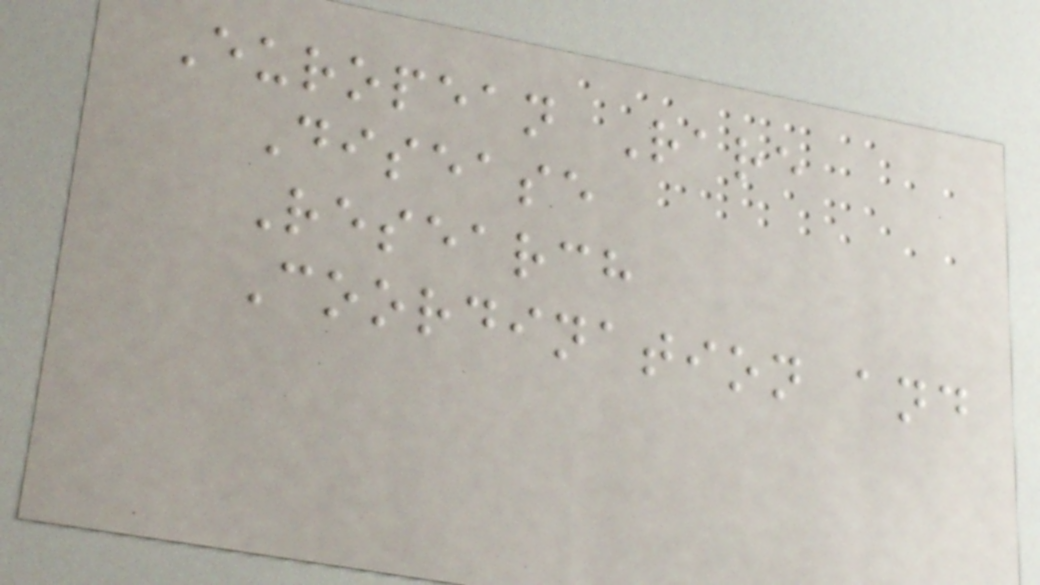European Rare
Disease
Research
Coordination and
